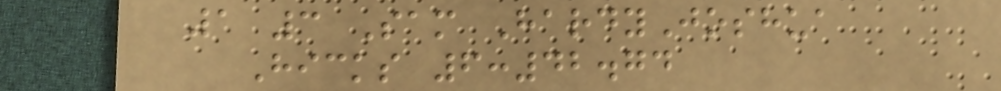1 3 Sam HardyJoshua
Hicks 6:42.74
